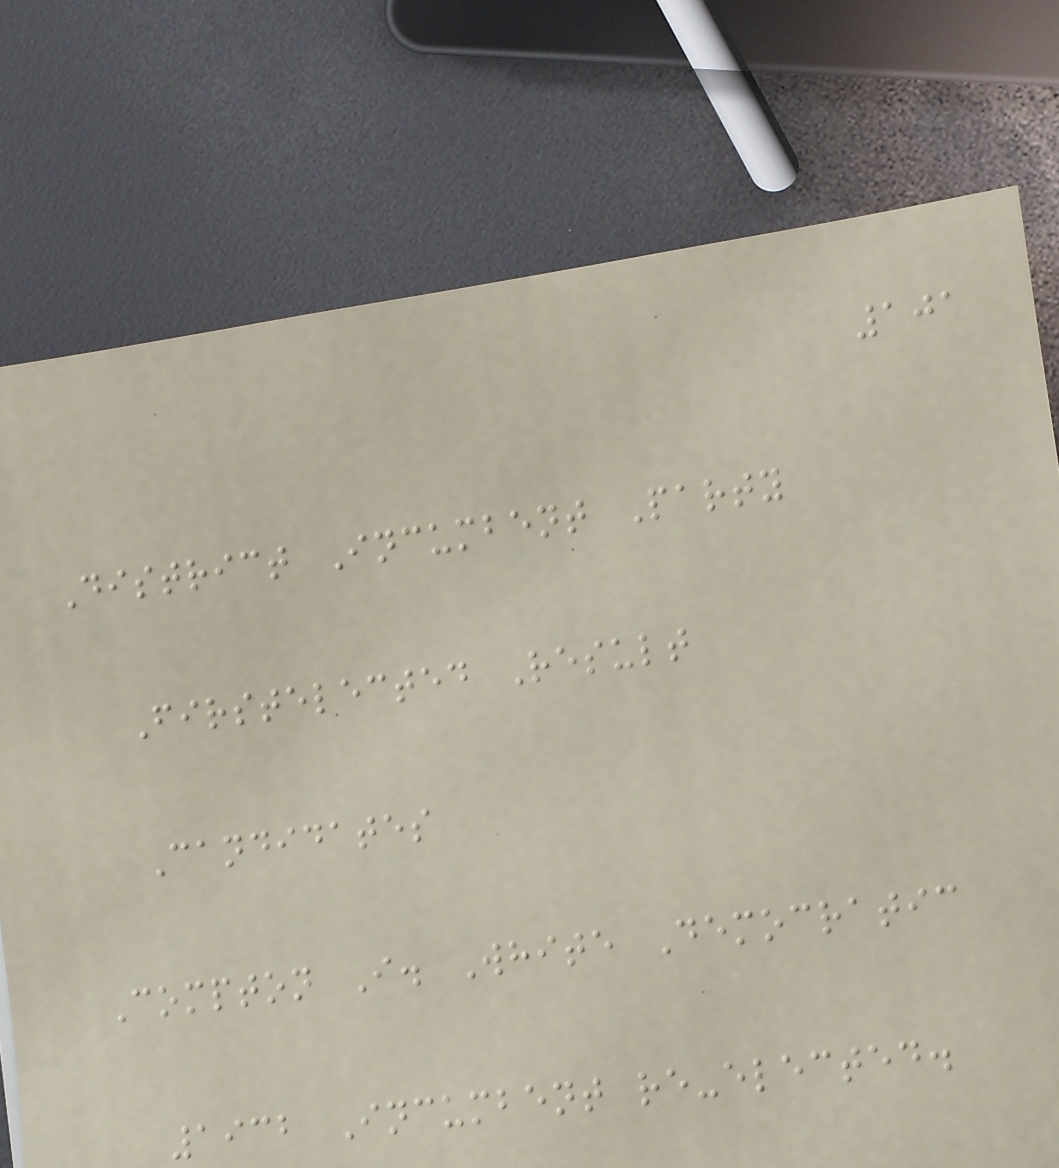101
District Incumbent Party
Firstelected Result
Candidates
Compton I. White Democratic
1932 Incumbent re-elected.
